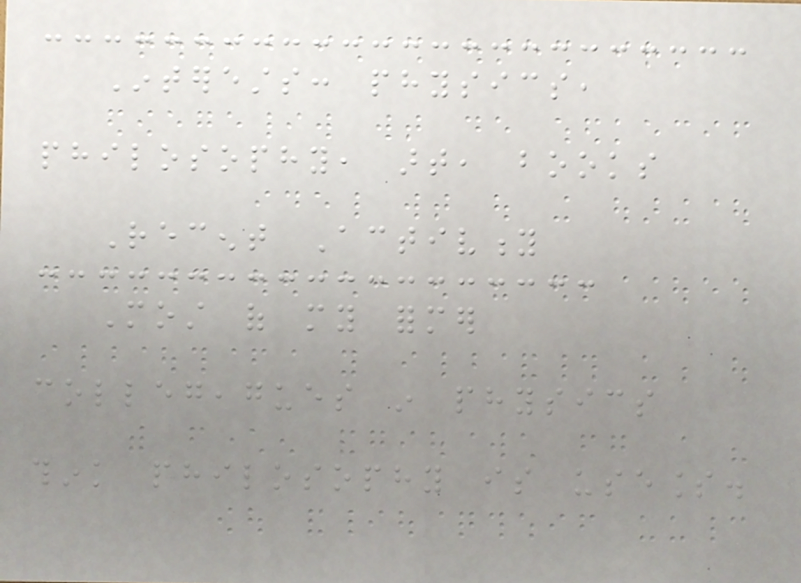Interests: physics,
philosophy, art, books
Recent Activity
Most of my former
collegeagues in physics
think philosophy is useless.
